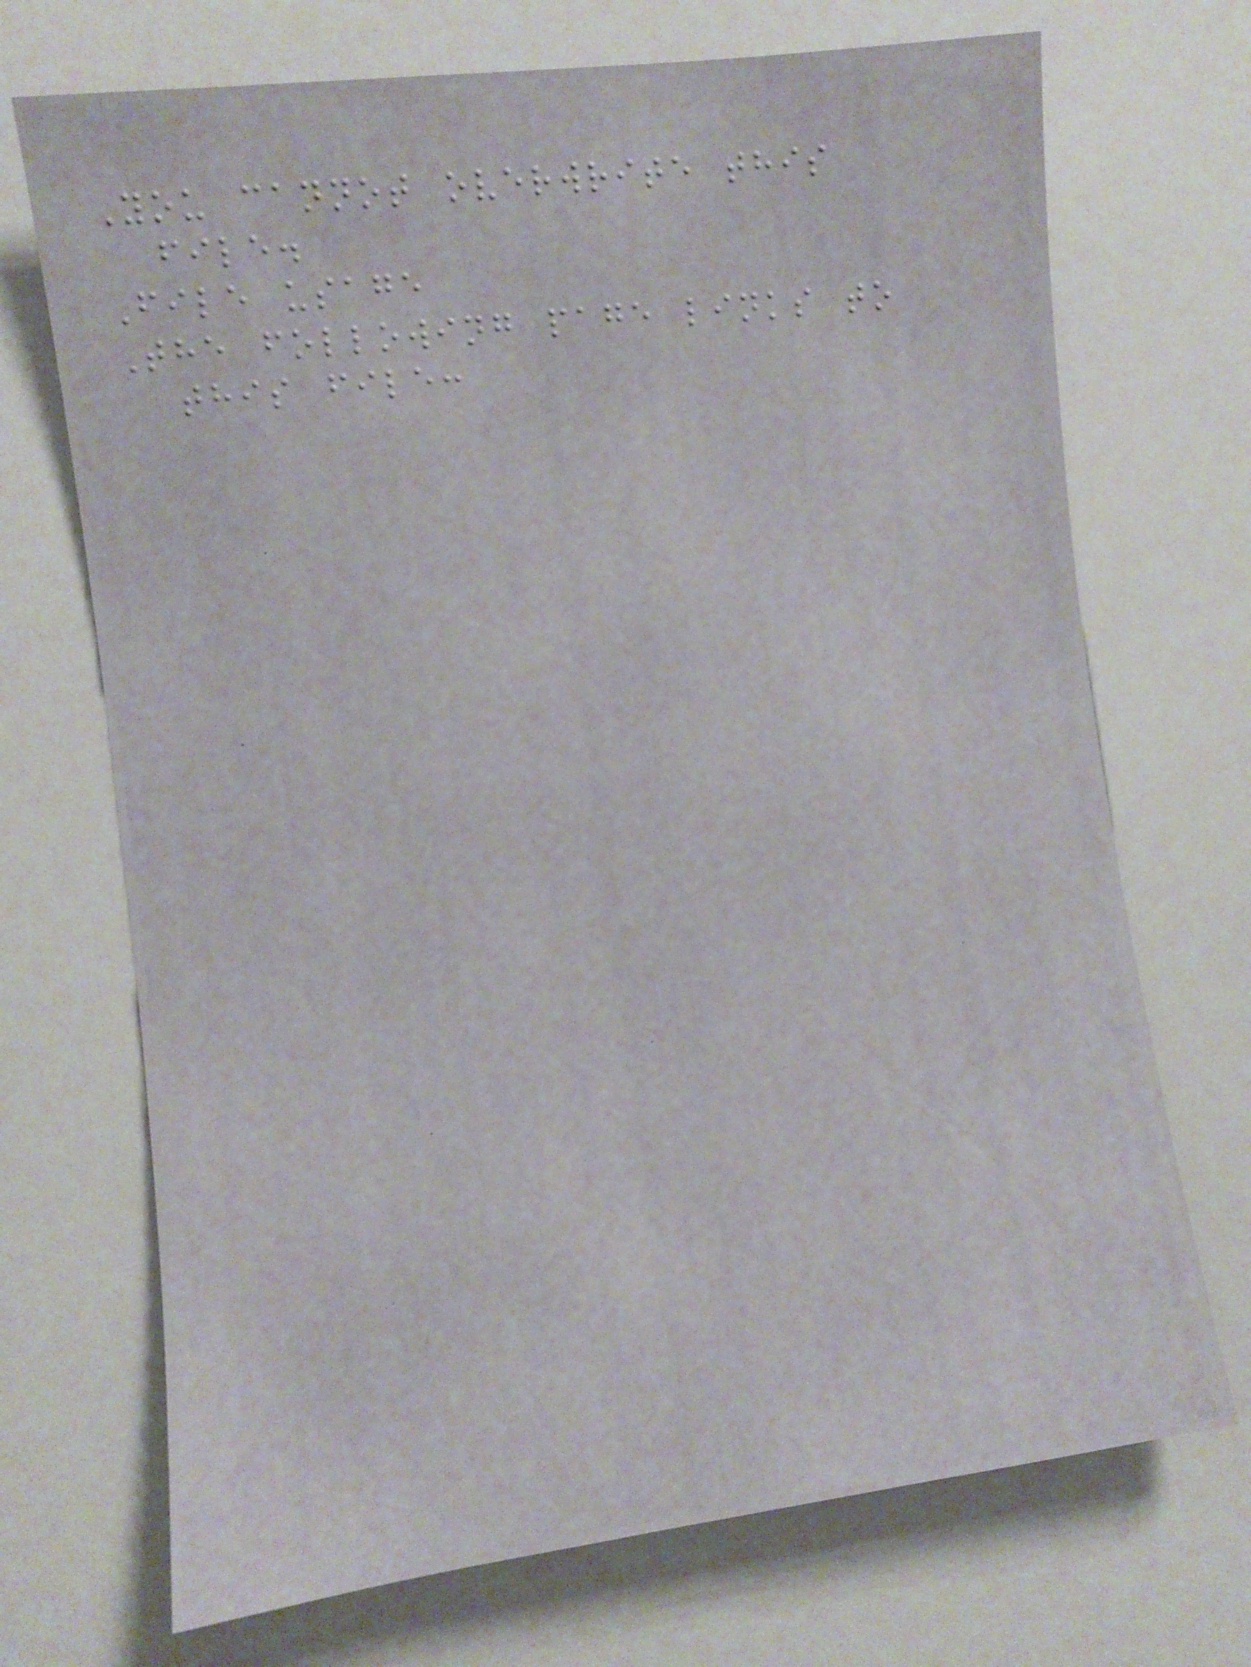You cannot overwrite this
file.
File usage
The following page links to
this file:
